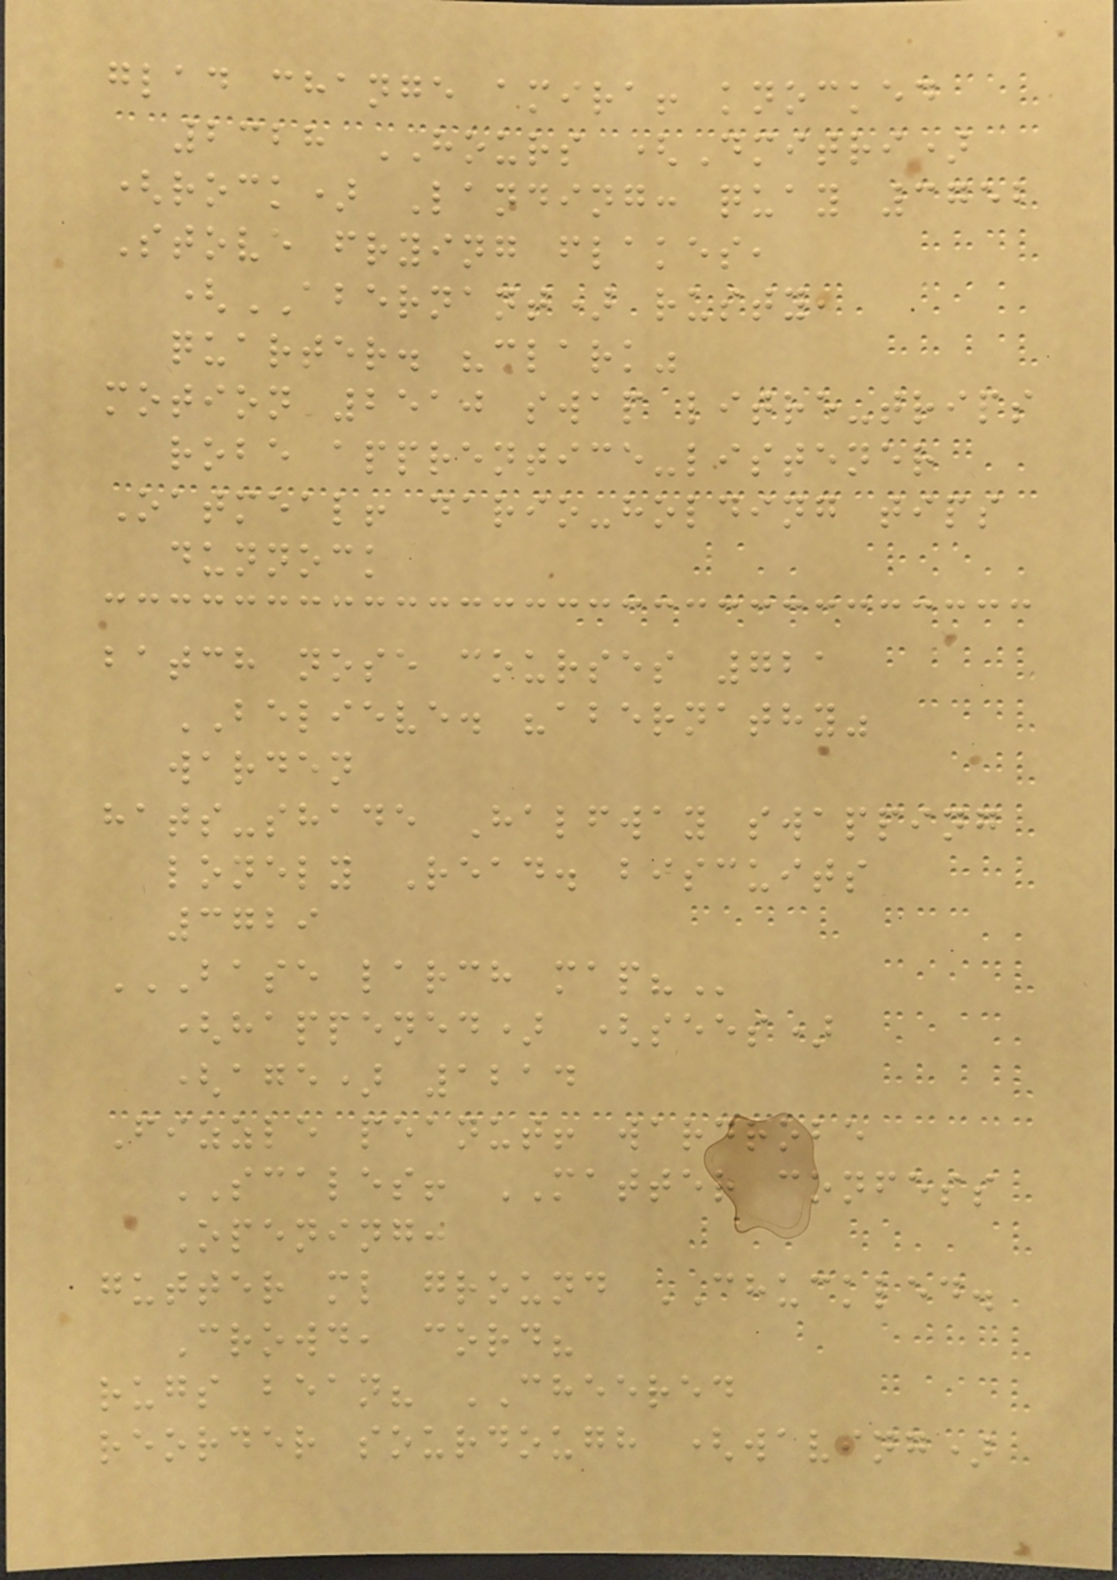glad change amira! knocked
2328 HOURS (Dmitri)
(rock) Landing: quay 3752
Stove frying flakes,
(ABERNANT) rusty,
quarter. "clark"
motion 2510 swap litre-trips
robe apprentice-listener
Oatmeal! dario-holding tips
dunnock
batch nose courses 721
BELIEVE. "abernathy"
warden
hats-shade Halfway swapping
lonely Read. biscuits
3729
BASE LARCH MAP?
(happened) (sees)
(age) 1214
Fizzle peanut! wardrobe
SCALES! MATTER confess
Opening:
gutter ml ground CHUCKLED.
Crowd, cord?
rugs bean? CHEERED
reorder sourdough (waving)
